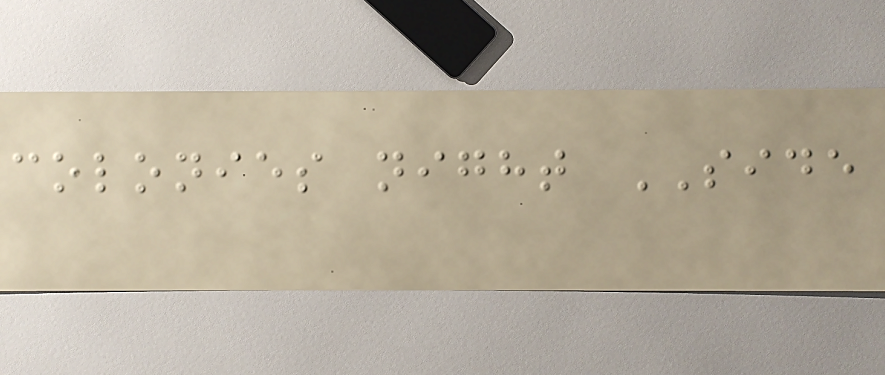colonies night SIDE
